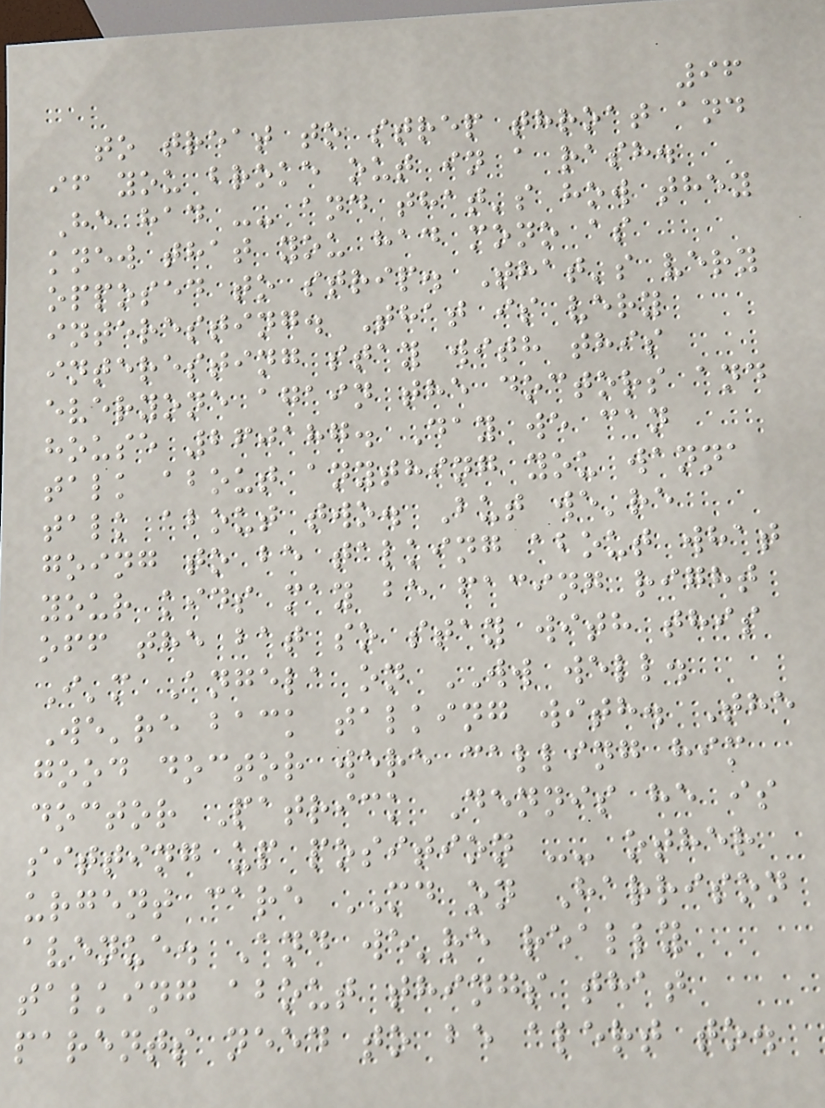96
to treat to strep throat and
if you broke out in a rash.
He had -- and that's how they
knew that you had mono as
opposed to strip. That's very
interesting. That is very
interesting stay with this
everyone again the doctors and
house 260187. Day we can
talk about anything you wanna
talk about two. But we're
going to be talking about what
your kids may be facing right
off the bat so stay with this
I'm Angela on WW well.
We're back talking with. The
good doctor were calling him
doctor Patrick Dennis he is
sitting up position -- other
urgent care MD on Harrison
avenue. And we're really
talking about things that
parents need to be alert to.
